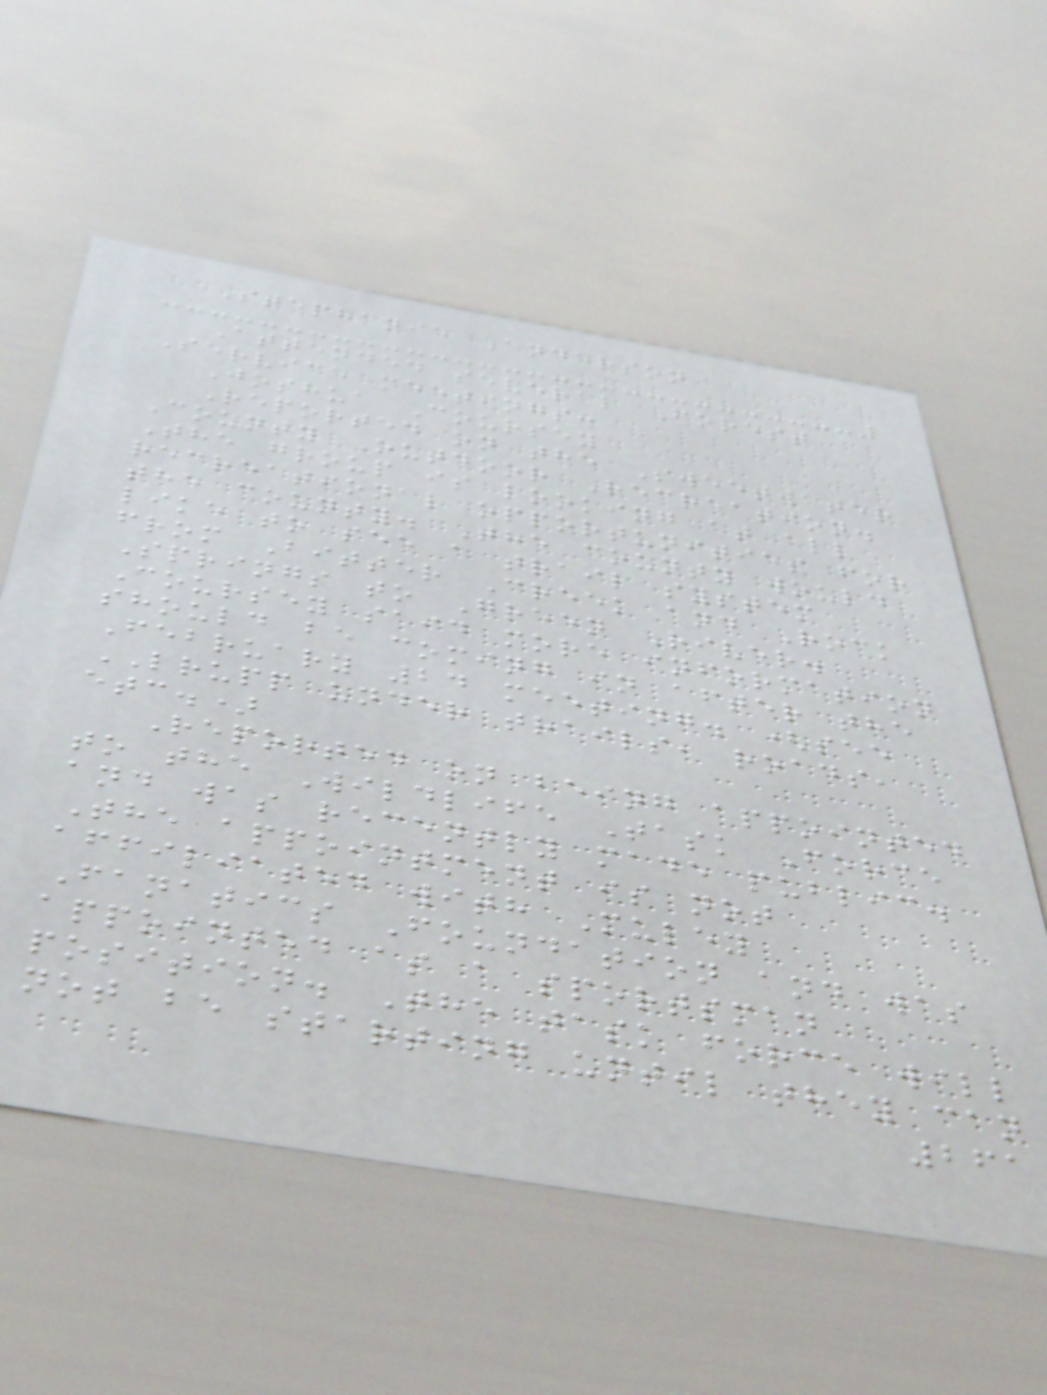Stephanie Anderson
Attended several Forest
Service meetings.
Joshua Coursey
Reported on the Sweetwater
County Outdoor Recreation.
The group is looking at all
recreational opportunities for
the county. The county would
like to see a trail system
from Bitter Creek and Rock
Springs to Green River.
Coursey said more information
should be coming in after the
February 24 meeting. (see
LRUPP under trails, roads,
etc.)
Reported on being appointed
to the Wildlife Task Force
and was recently made public.
The appointment is not
affiliated with Muley
Fanatics Foundation and was
appointed as a sportsman
position. The task force will
not be starting until they can
261
